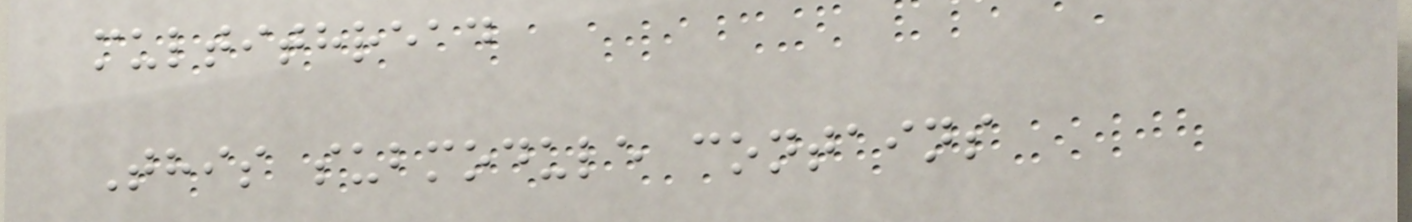multithread
This submodule contains
